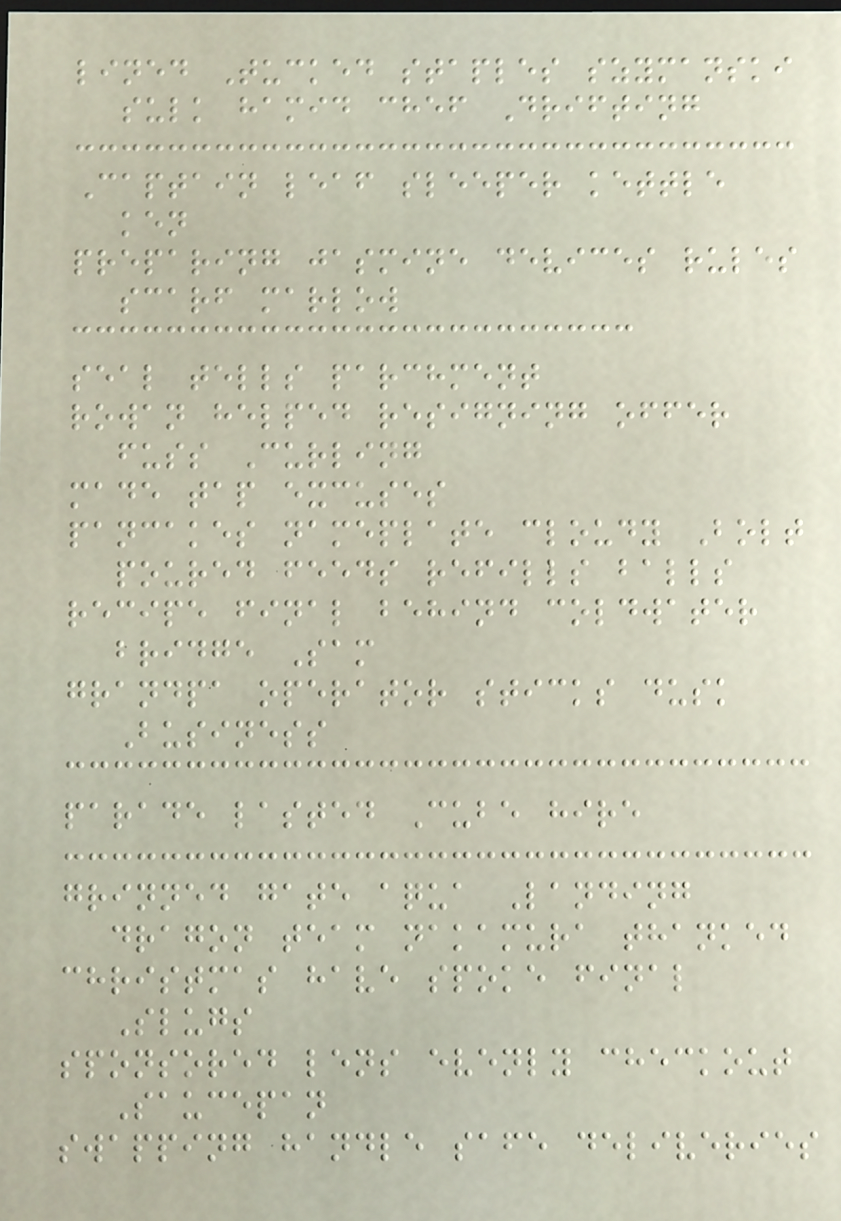lined Tucked staples szymanski
sulk hamid chef Drifting
Captain leaf sleeper kettle
ken
preparing jasmine devices rules
scarf marlow
seal tells parchment
rowan helped resigning offer
fuss Curling
made tap excuses
pancakes nameplate cloudy Bolt
poured feeds refills balls
recipe final behind coldwater
bridge Sam
grandpa operator sticks dusk
Business
parade lasted Cube hire
grinned gate aqua Landing
dragon team nakamura thanked
christmas have spoke final
Slugs
sponsored lens evenly checkout
Saucepan
swapping handle safe deliveries
